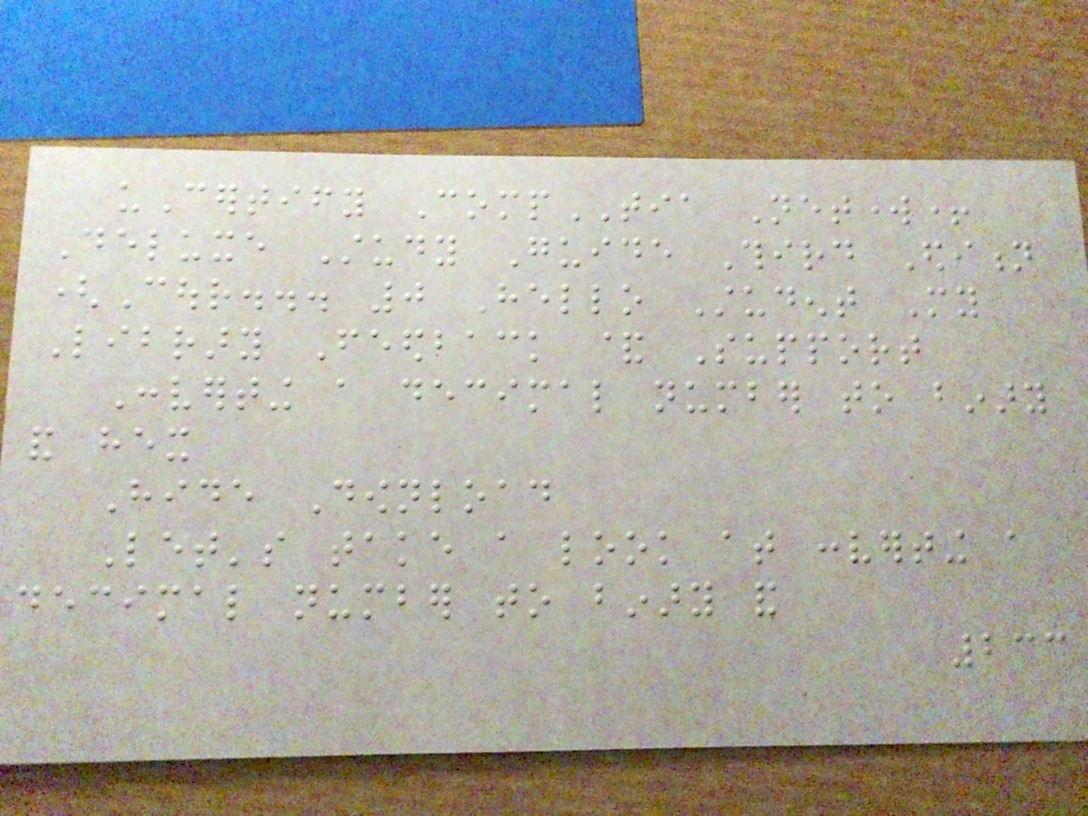uCertify CompTIA Network+
Deluxe Study Guide Third Edition
(Cour... 0 Hello Student My
Library Feedback & Support
Converting a decimal number to binary
and hex
Hide Download
Let's take a look at converting a
decimal number to binary and
233
